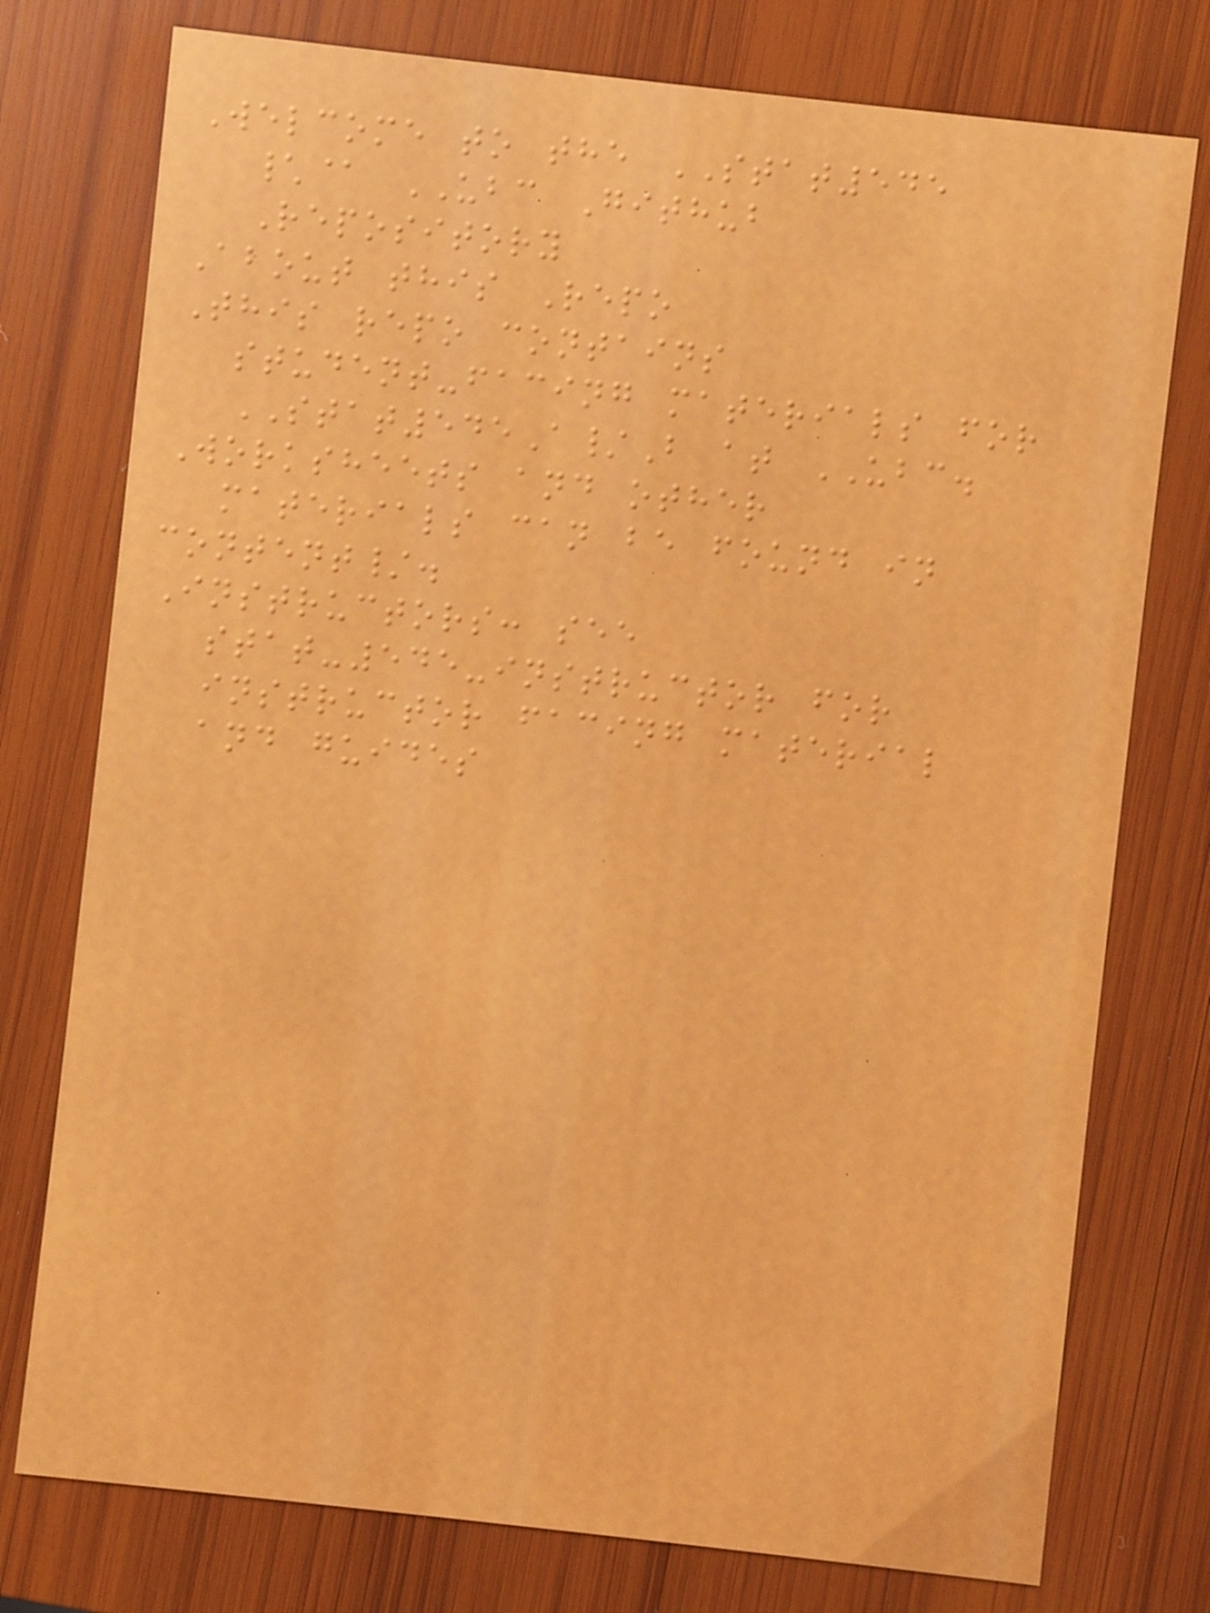Welcome to the STAT545
\@ UBC Github
Repository
About this Repo
This repo contains
student-facing materials for
STAT545A/B at UBC.
Worksheets and other
materials can be found in
content/.
Instructors: see
stat-545-instructor for
instructor facing material
and guides
